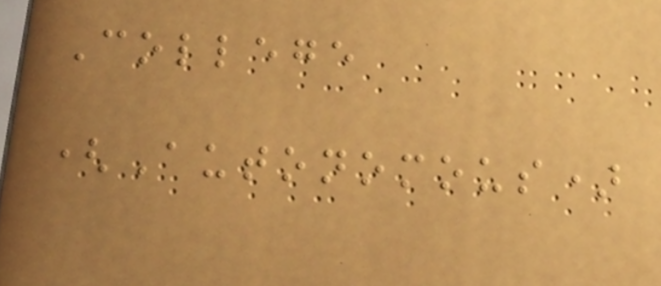College
(Autonomous)
